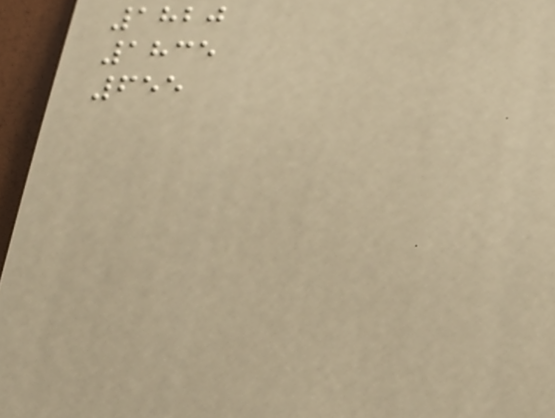1820
1835
655
